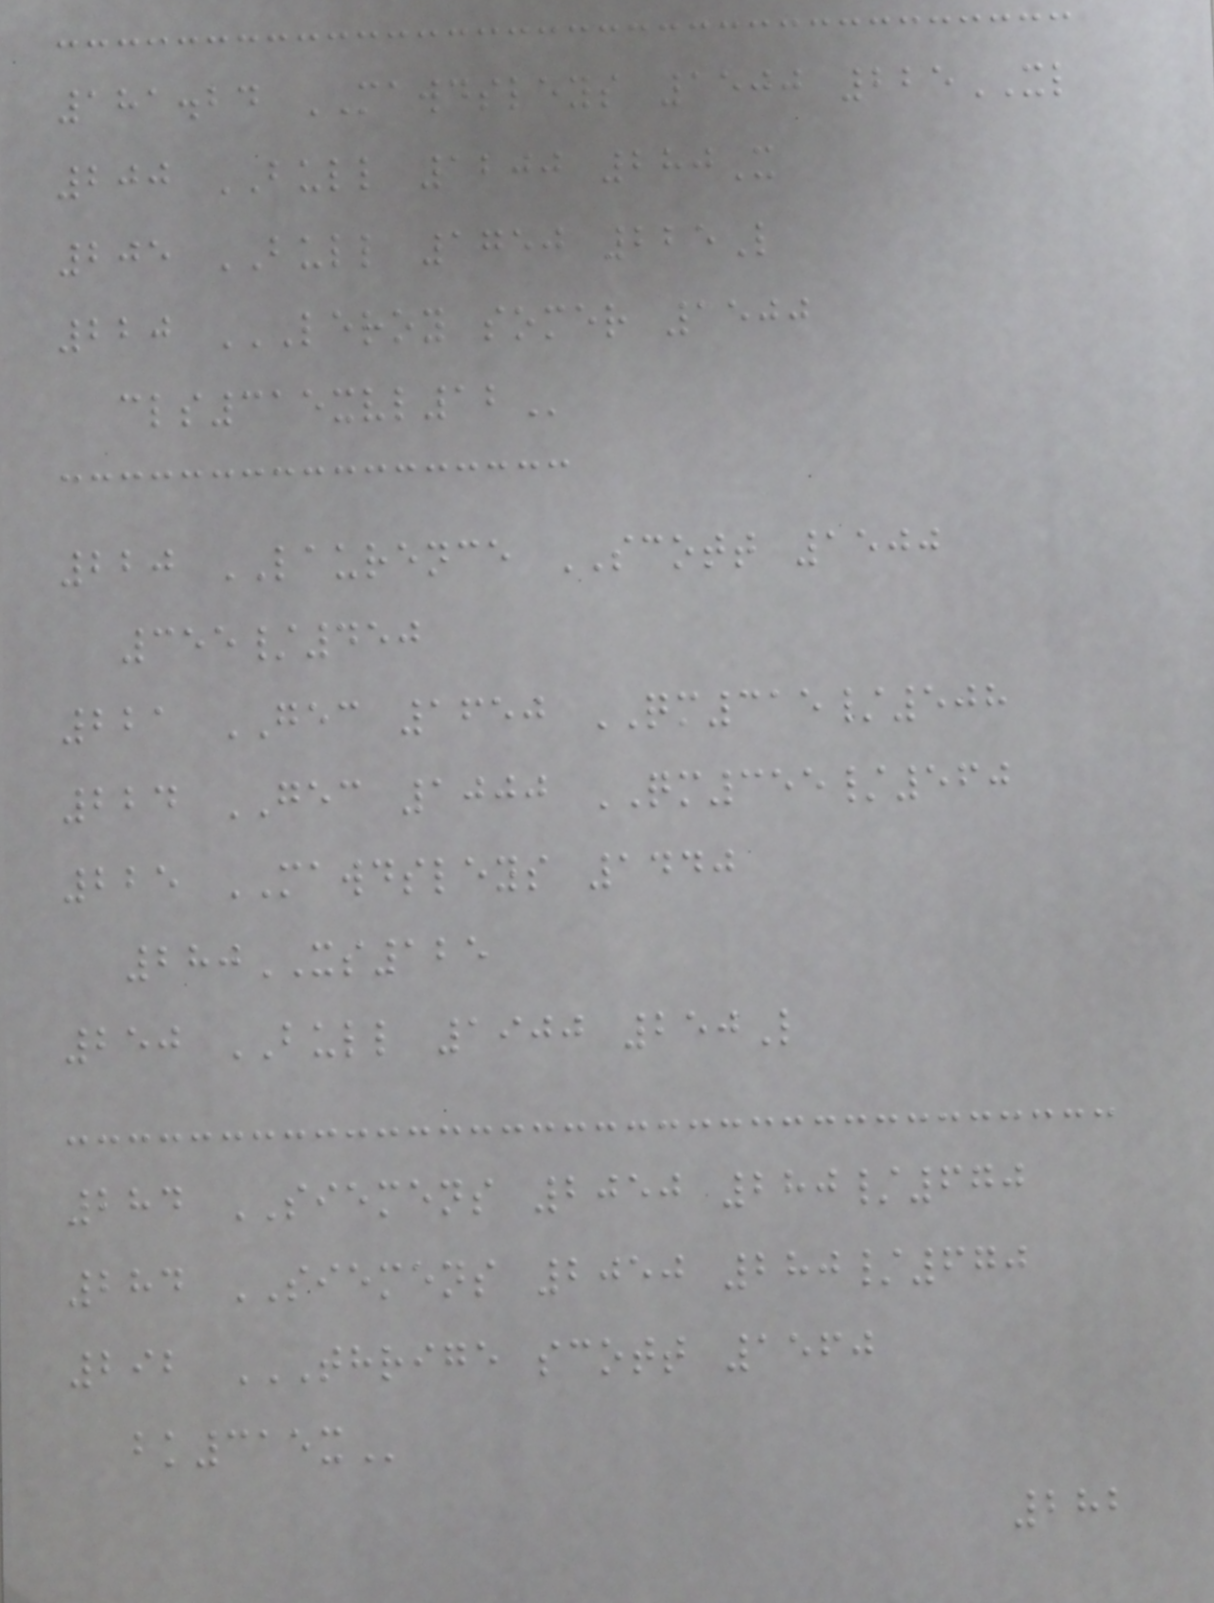181.24 MAWDSLEYS 1500 225XL
200 BULL 1200 280X
205 BULL 1750 225L
220 LEROY SOMER 1500
CLS315XVL12
220 LAURENCE SCOTT 1500
355/450
221 GEC 1650 QM315/508
224 GEC 1000 QM355/560
225 MAWDSLEYS 1440
280XS125
250 BULL 1900 250L
284 SIEMENS 2050 280/670
284 SIEMENS 2050 280/670
292 THRIGE SCOTT 1560
BK315X
282
